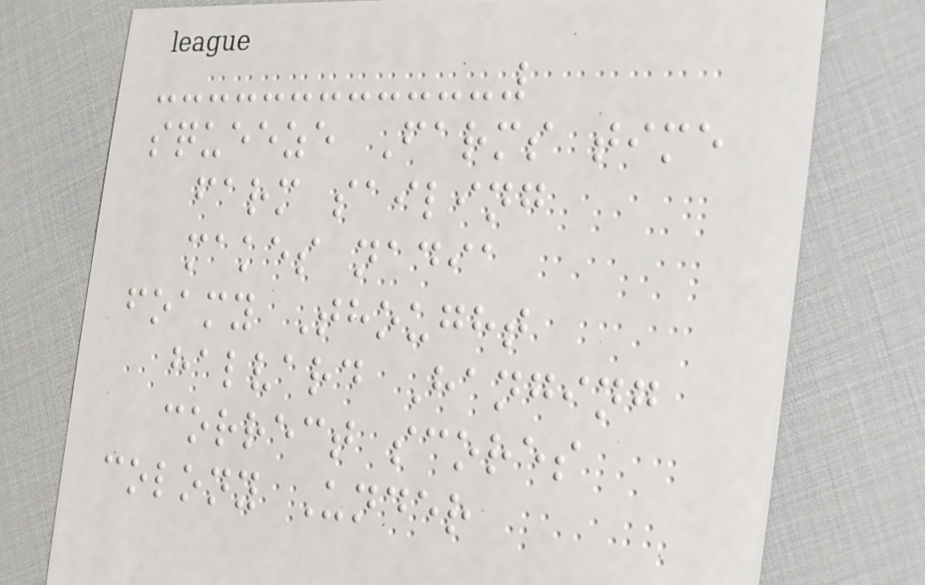squeeze Farms time
farm sailing
makes nadia
foamy Thought
halvard Hanging
correct scores
colony Under
